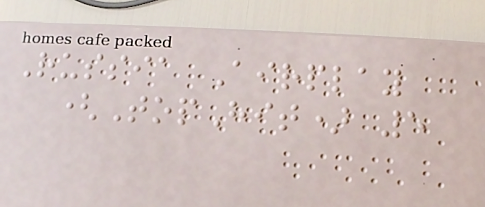Russia Airplay
(TopHit) 5
